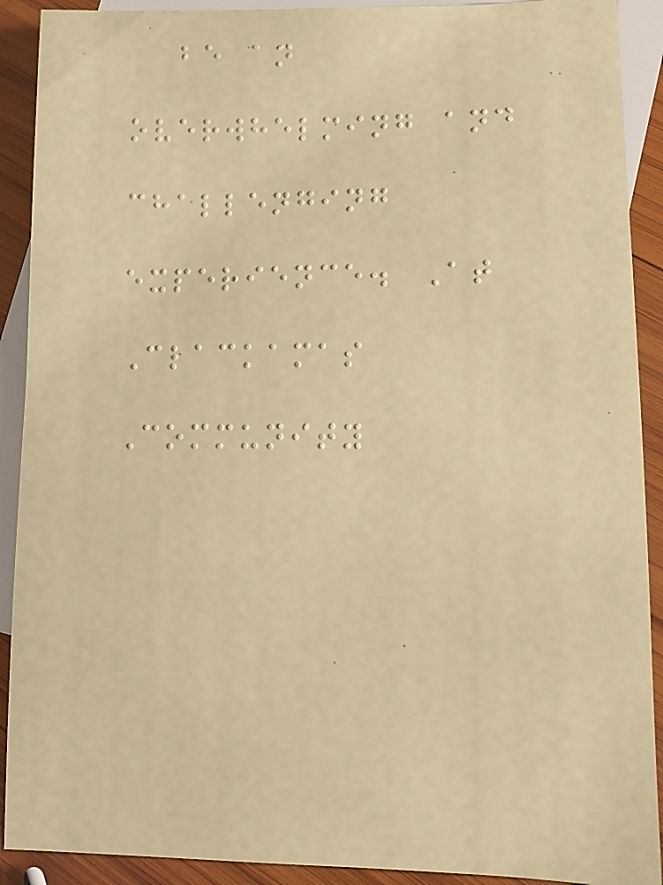be an
overwhelming and
challenging
experience. At
Clackamas
Community
